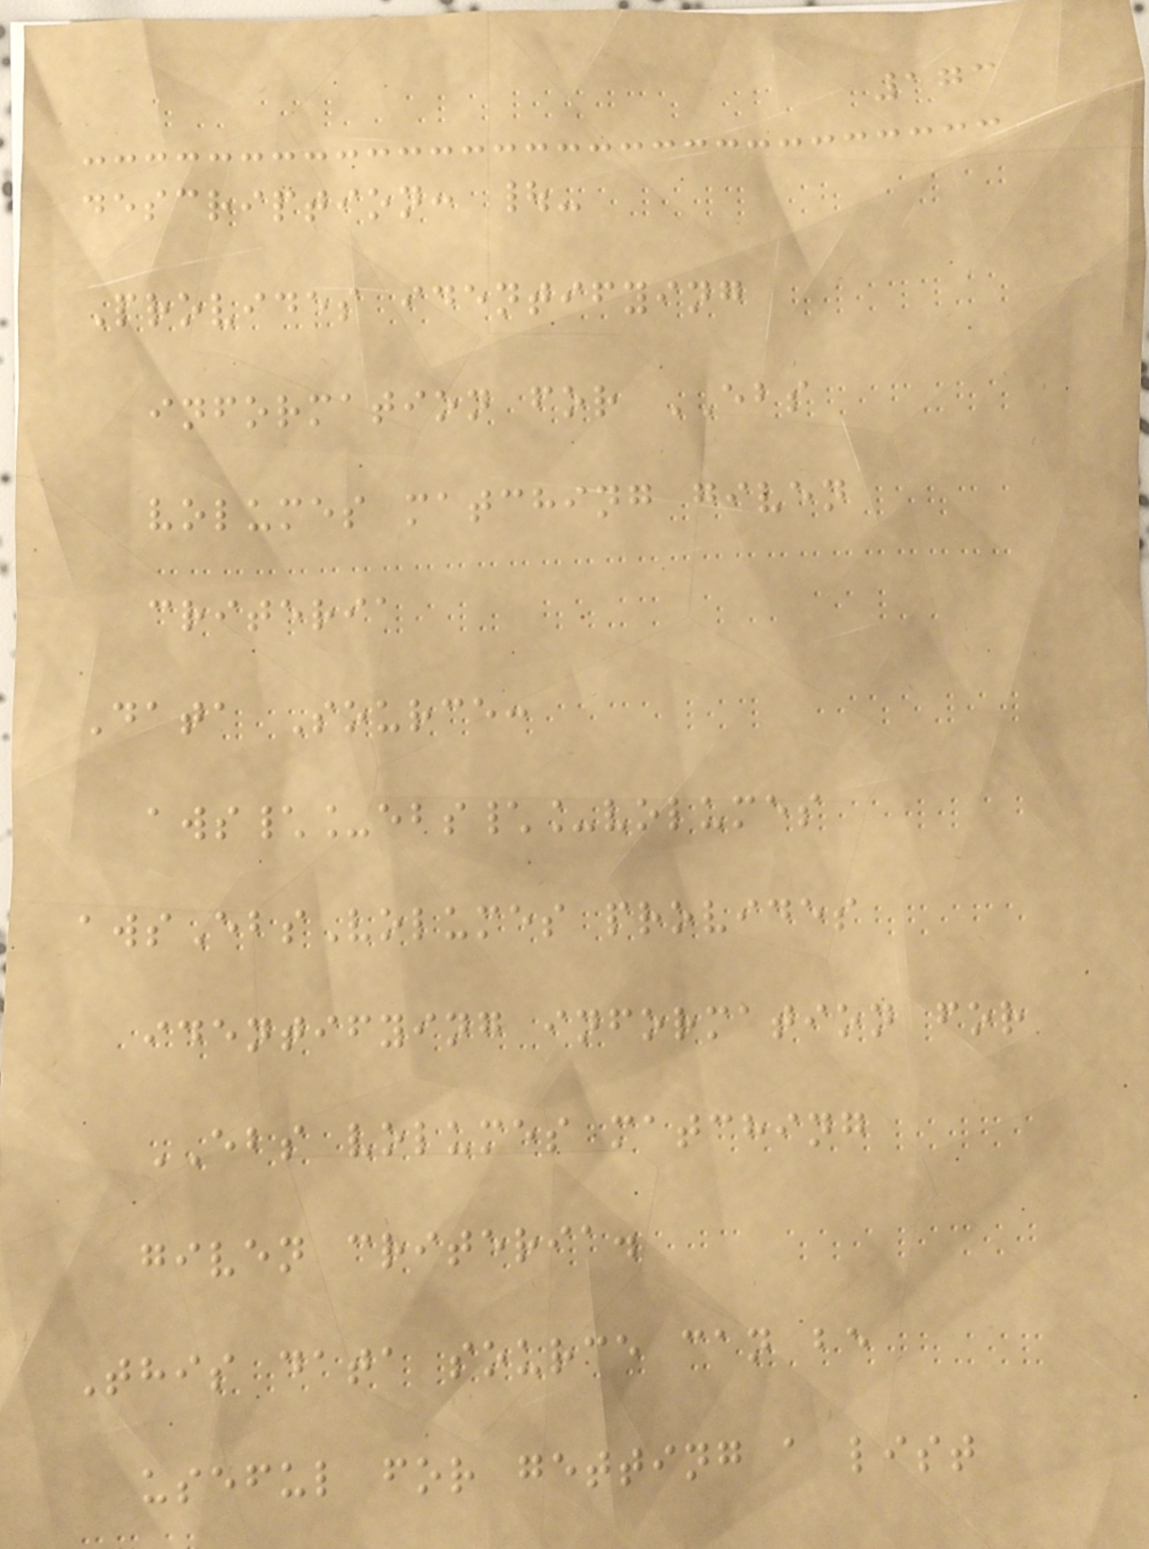173
description: |-
Provides identifying
information for EBS
volumes matching given
criteria
Data Source:
aws\_ebs\_volumes
awsEbsVolumes provides
identifying information for
EBS volumes matching
given criteria.
This data source can be
useful for getting a list
